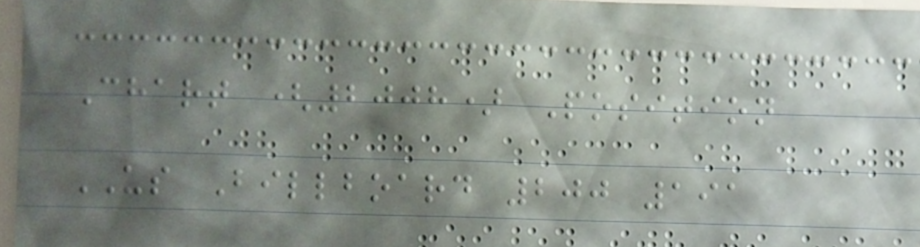Chart (2008) Position
US Billboard 200 191
